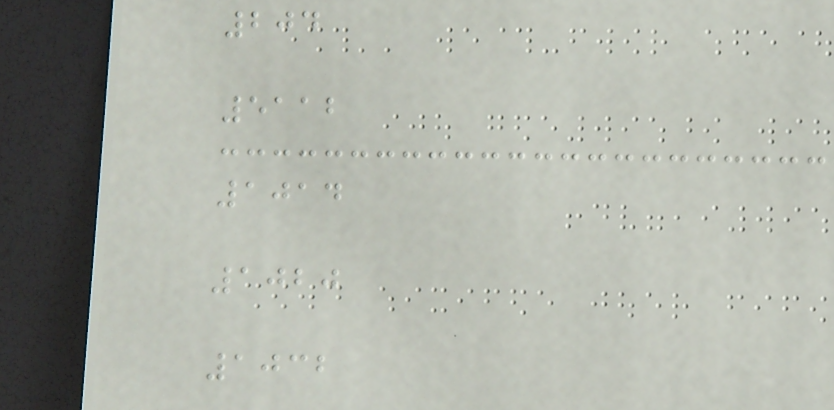204
5112
1014
1020
1032
